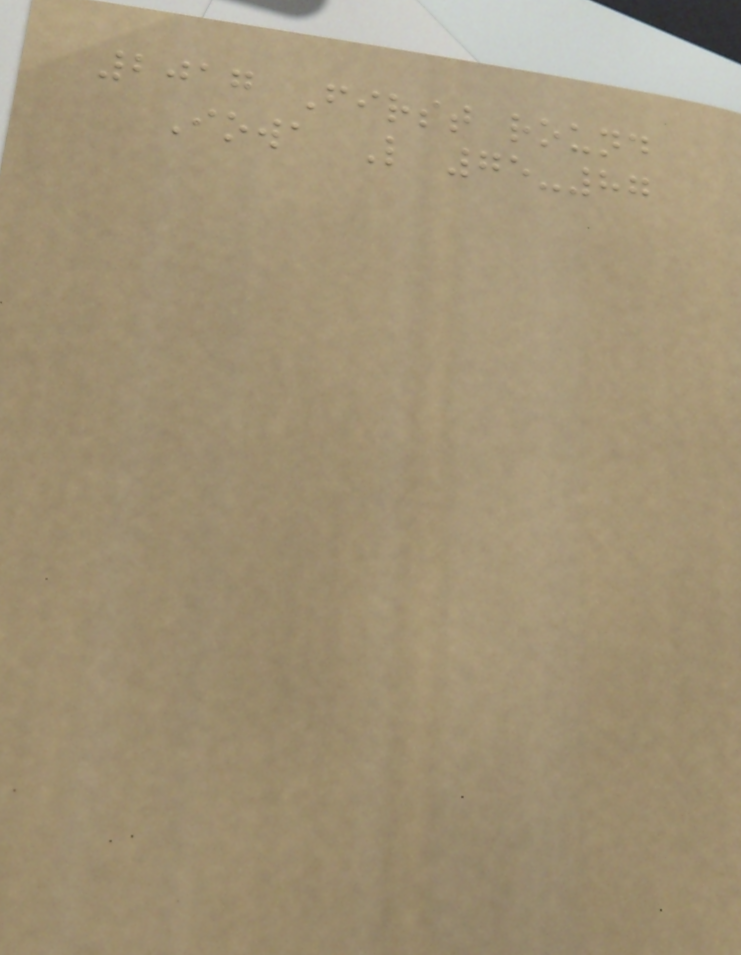2017 First round
Iowa L 75-87
